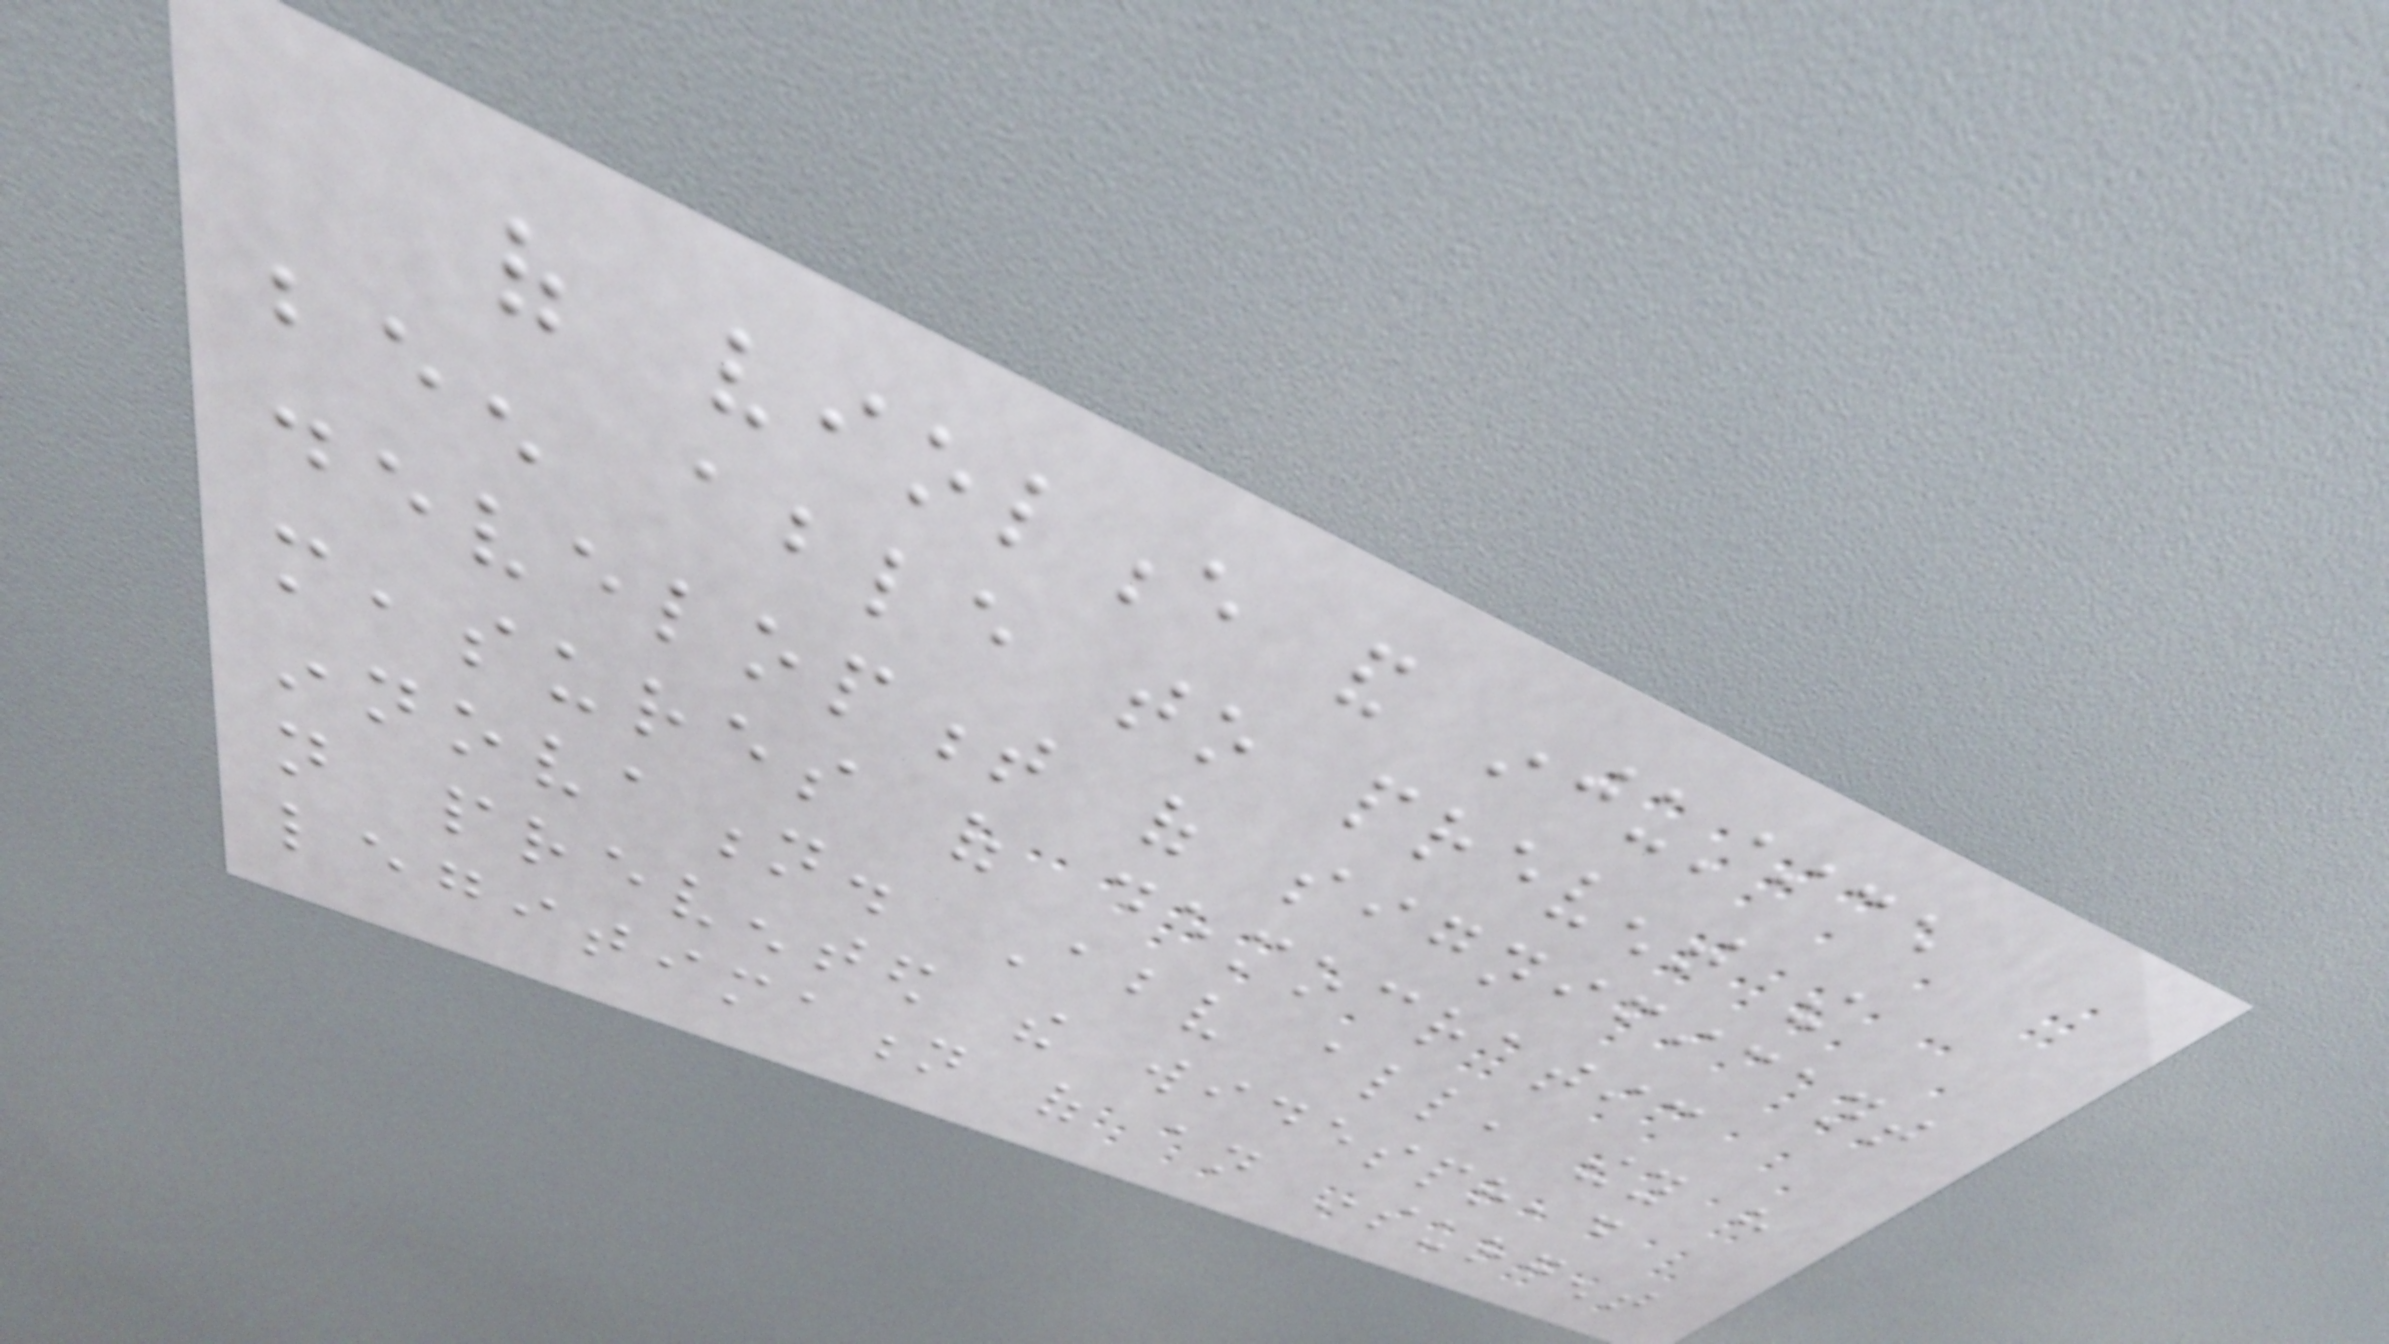of violence and injustice
been able to prevent the
development of significant
measures of democratic
innovation. Above all, they have
not prevented the widespread
legitimation of an insurgent
